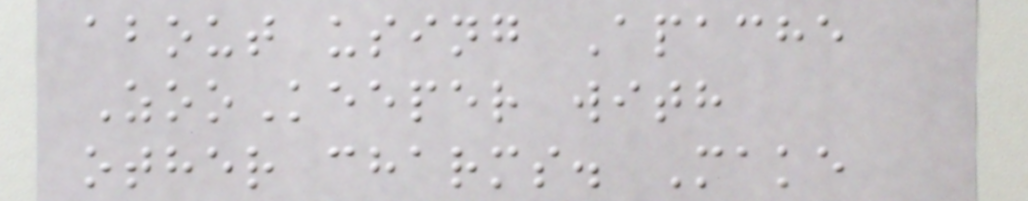about using Apache
ZooKeeper with
other charms. Make
